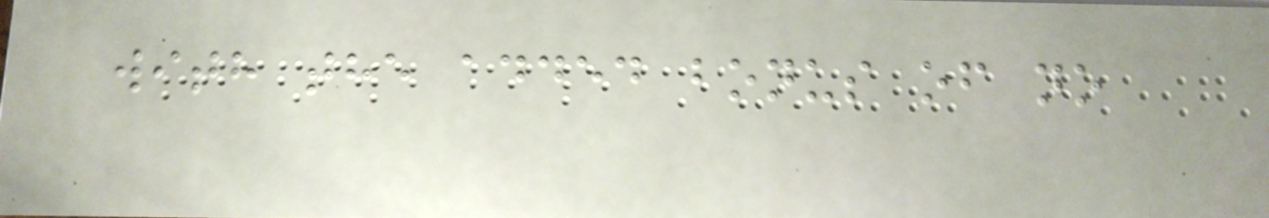with the added bonus of no
